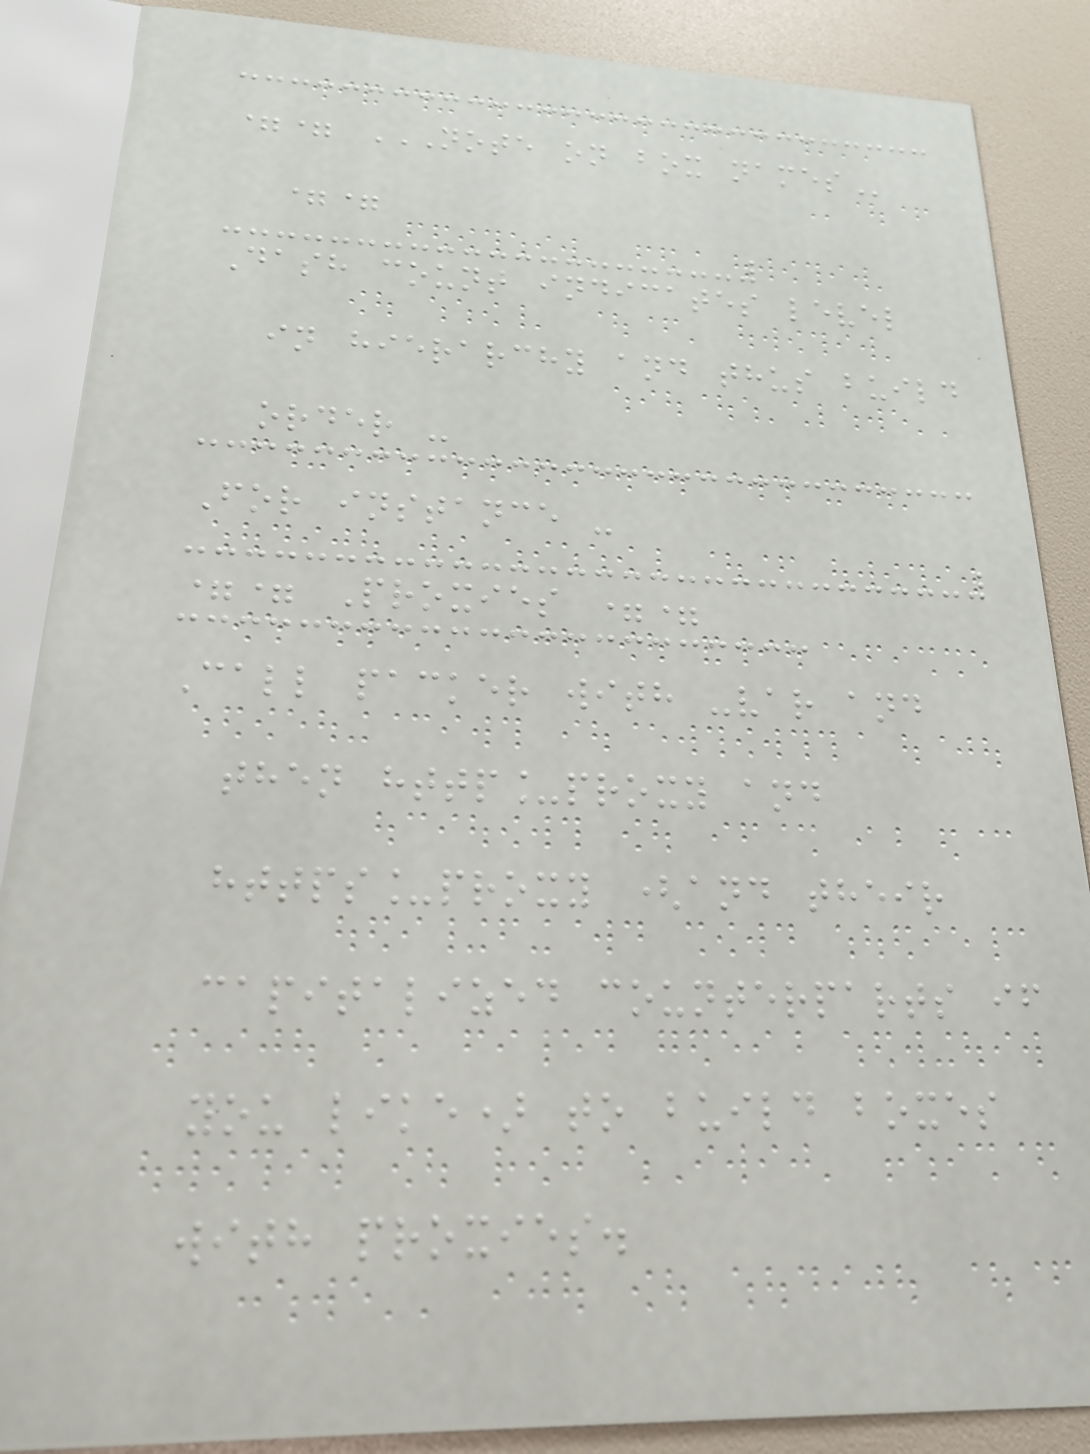== NOTE ON BOX NAMES
==
Dash count indicates level
in hierarchy and thus build
order -
For instance -
== Proxies ==
Call packer with -var and
then http_proxy and
https_proxy (and their
capitalized counterparts if
you like) to build boxes
with proxies.
